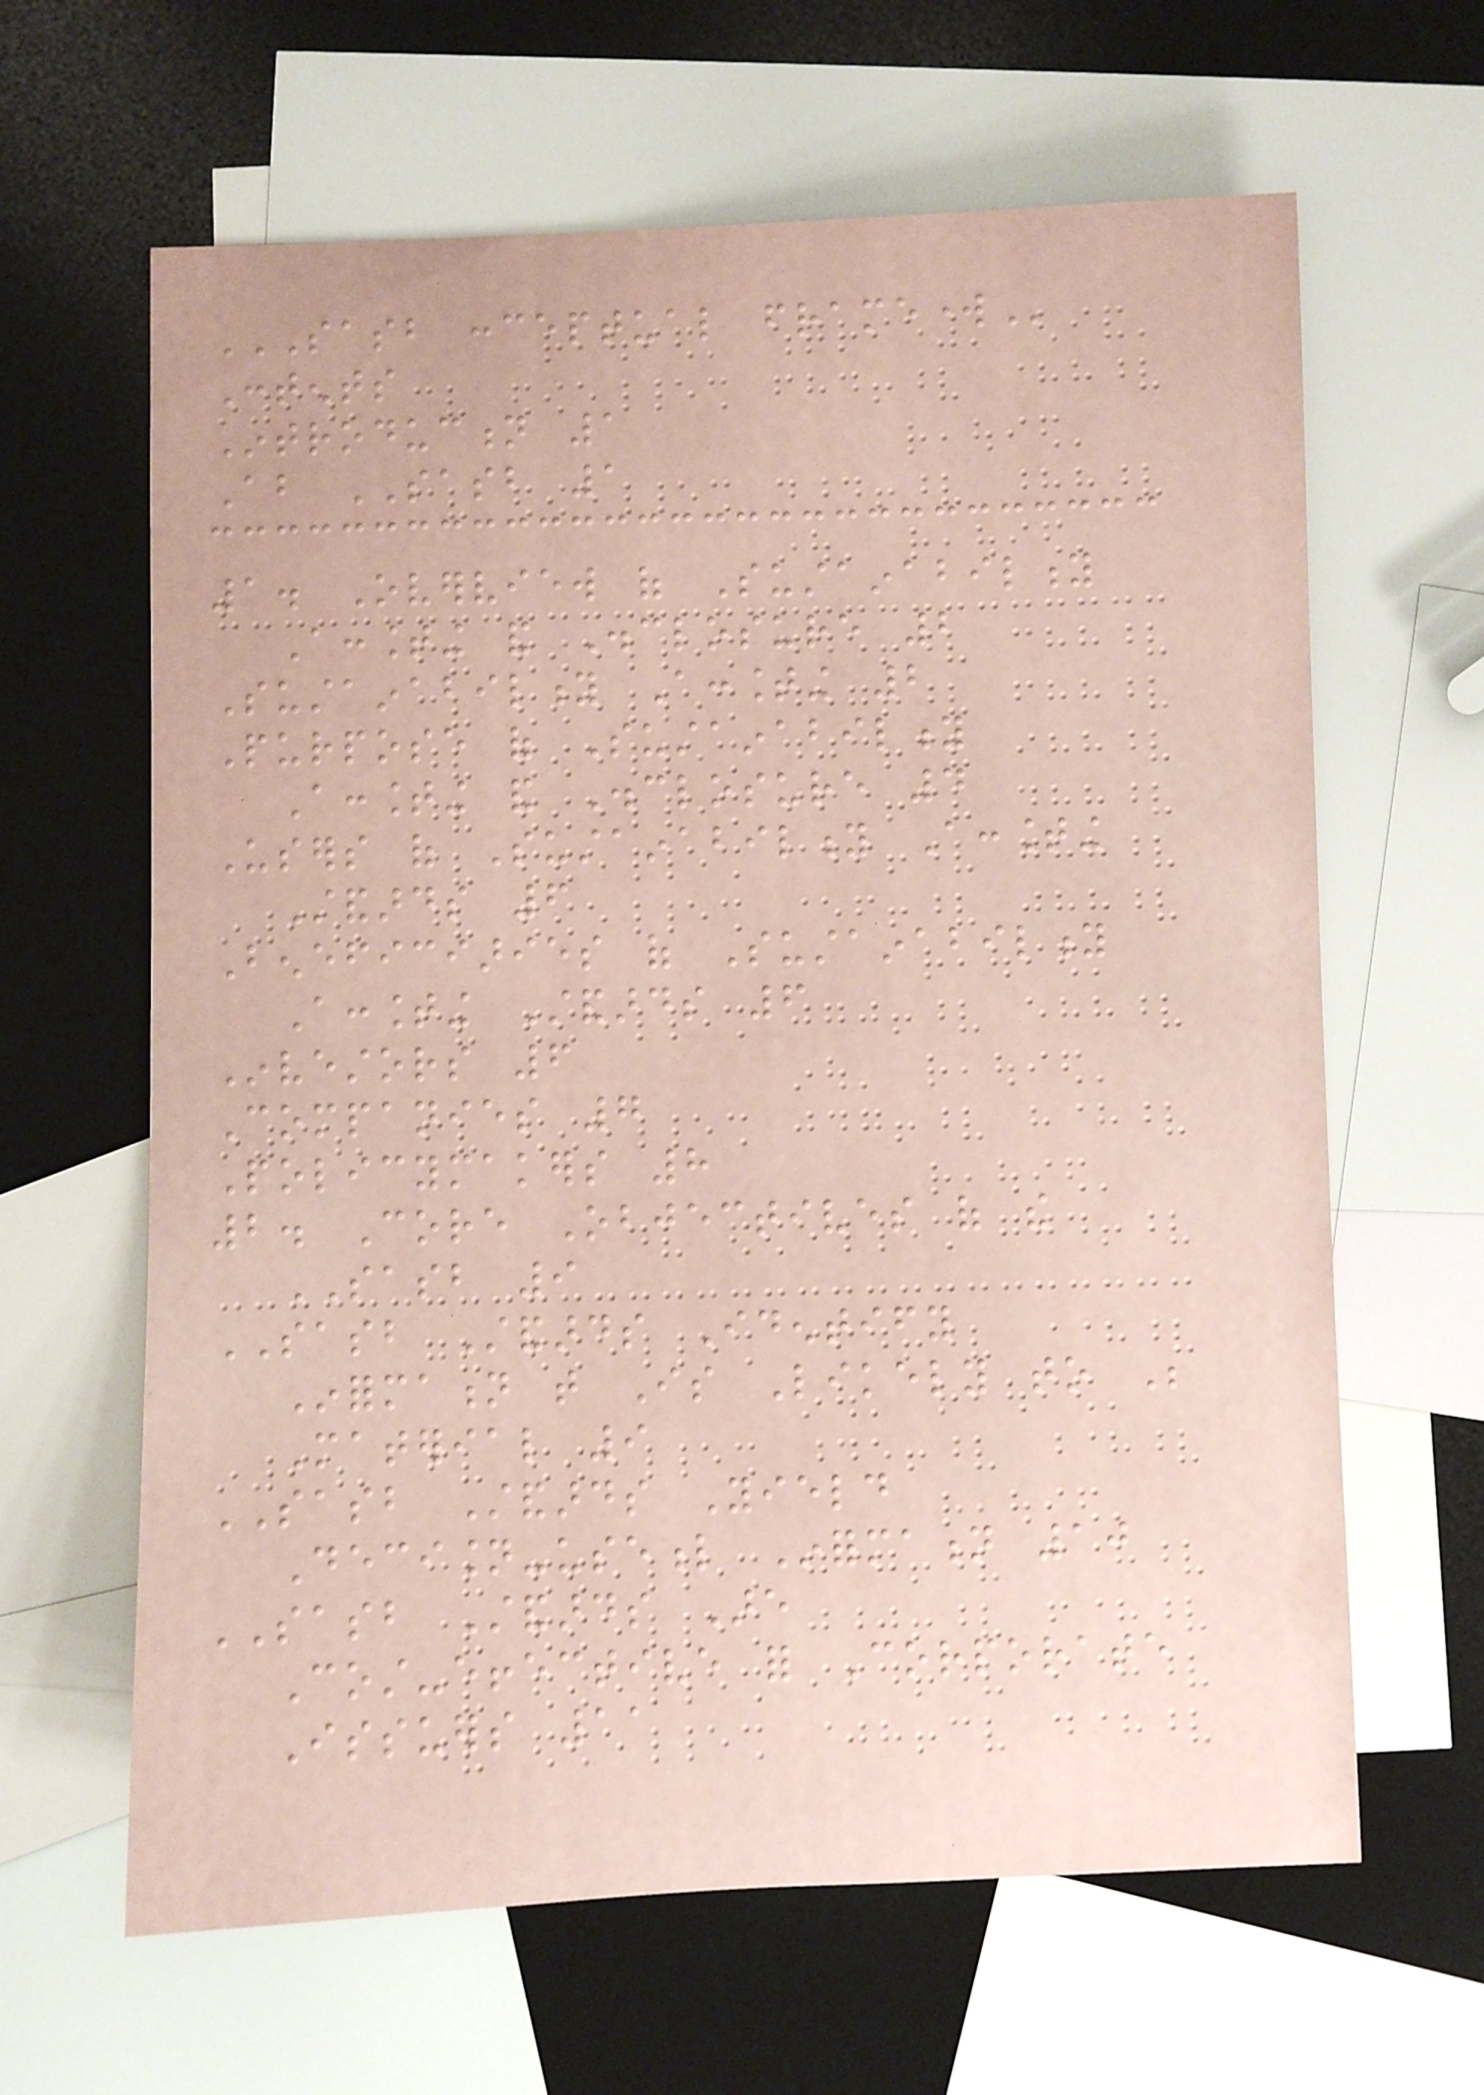SASB CONCEPTUAL FRAMEWORK
Contents
Introduction 1
About SASB 1
1. Overview of Sustainability
Accounting and Disclosure 2
Sustainability Accounting 2
Purpose of Sustainability
Accounting and Disclosure 4
Users of Sustainability Accounting
Standards 6
Beneficiaries of Sustainability
Accounting Standards 6
Investors 6
Companies 7
Policymakers 8
2. Core Objectives of the
SASB 9
SASB Standards Identify
Information that Is Likely to Be
Material 9
SASB Standards Yield
Decision-useful Information 10
SASB Standards Are
Cost-effective for Corporate
Issuers 11
